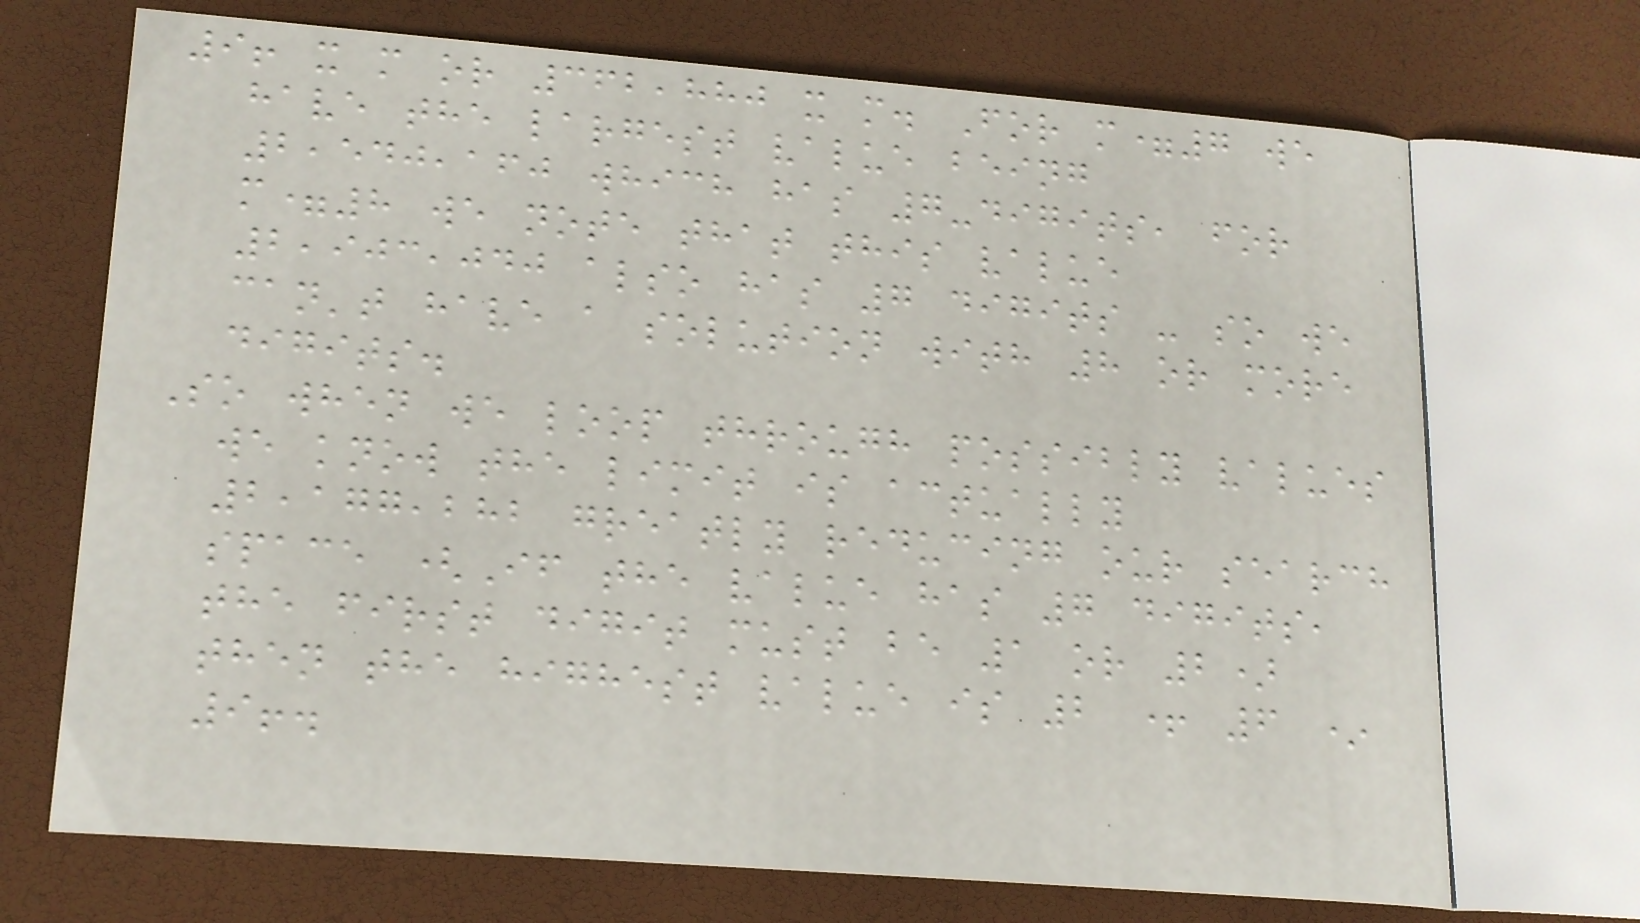9! x m or 362,880 x m. For m=7 we
have the largest value being
2,540,160 which has 7-digits, for
m=8 we note that this value
2,903,040 also has 7 digits - so we
can't have a solution with 8 or more
digits.
So when we loop through possibly values
we know the limit is actually
2,177,282 greatly reducing our search
space (If the value has 7 digits,
the first digit must be 1 or 2)
then the highest value is 2 + 6 *
9!.
